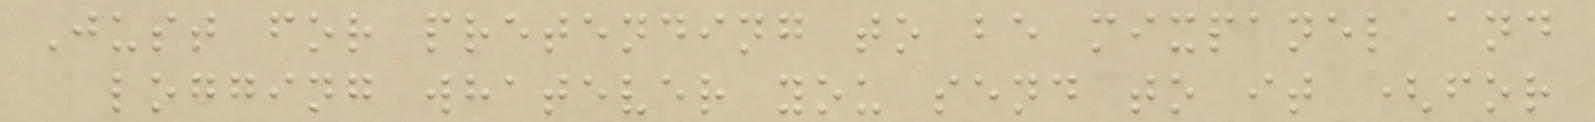Just for pretending to be mixpanel and
logging whatever you send to it (for
